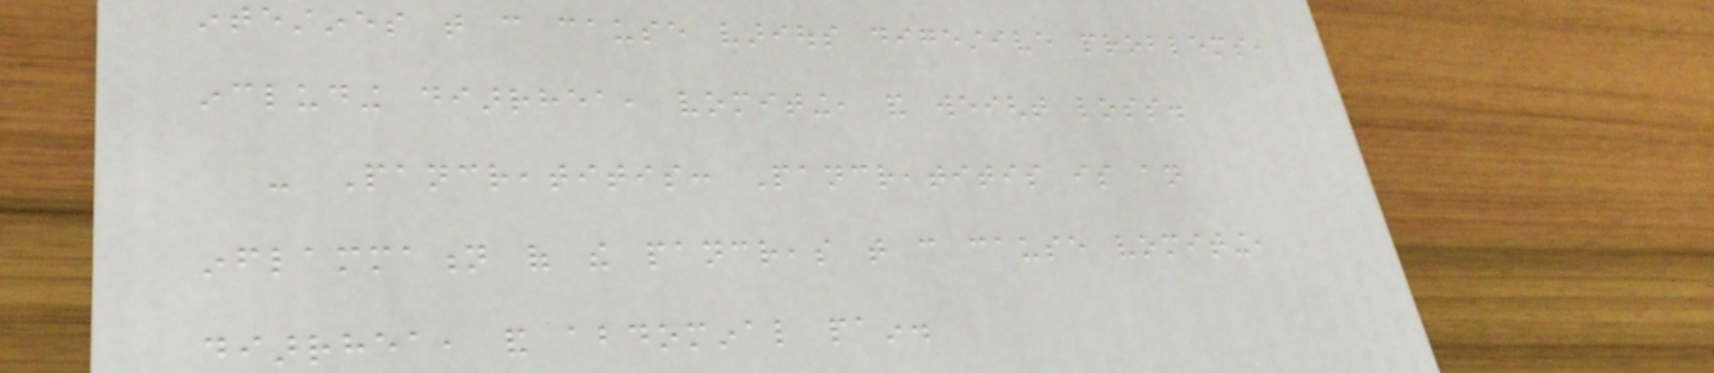intestines that can cause various digestive problems,
including diarrhea, vomiting, and weight loss.
- Pancreatitis: Pancreatitis is an
inflammation of the pancreas that can cause vomiting,
diarrhea, and abdominal pain.
